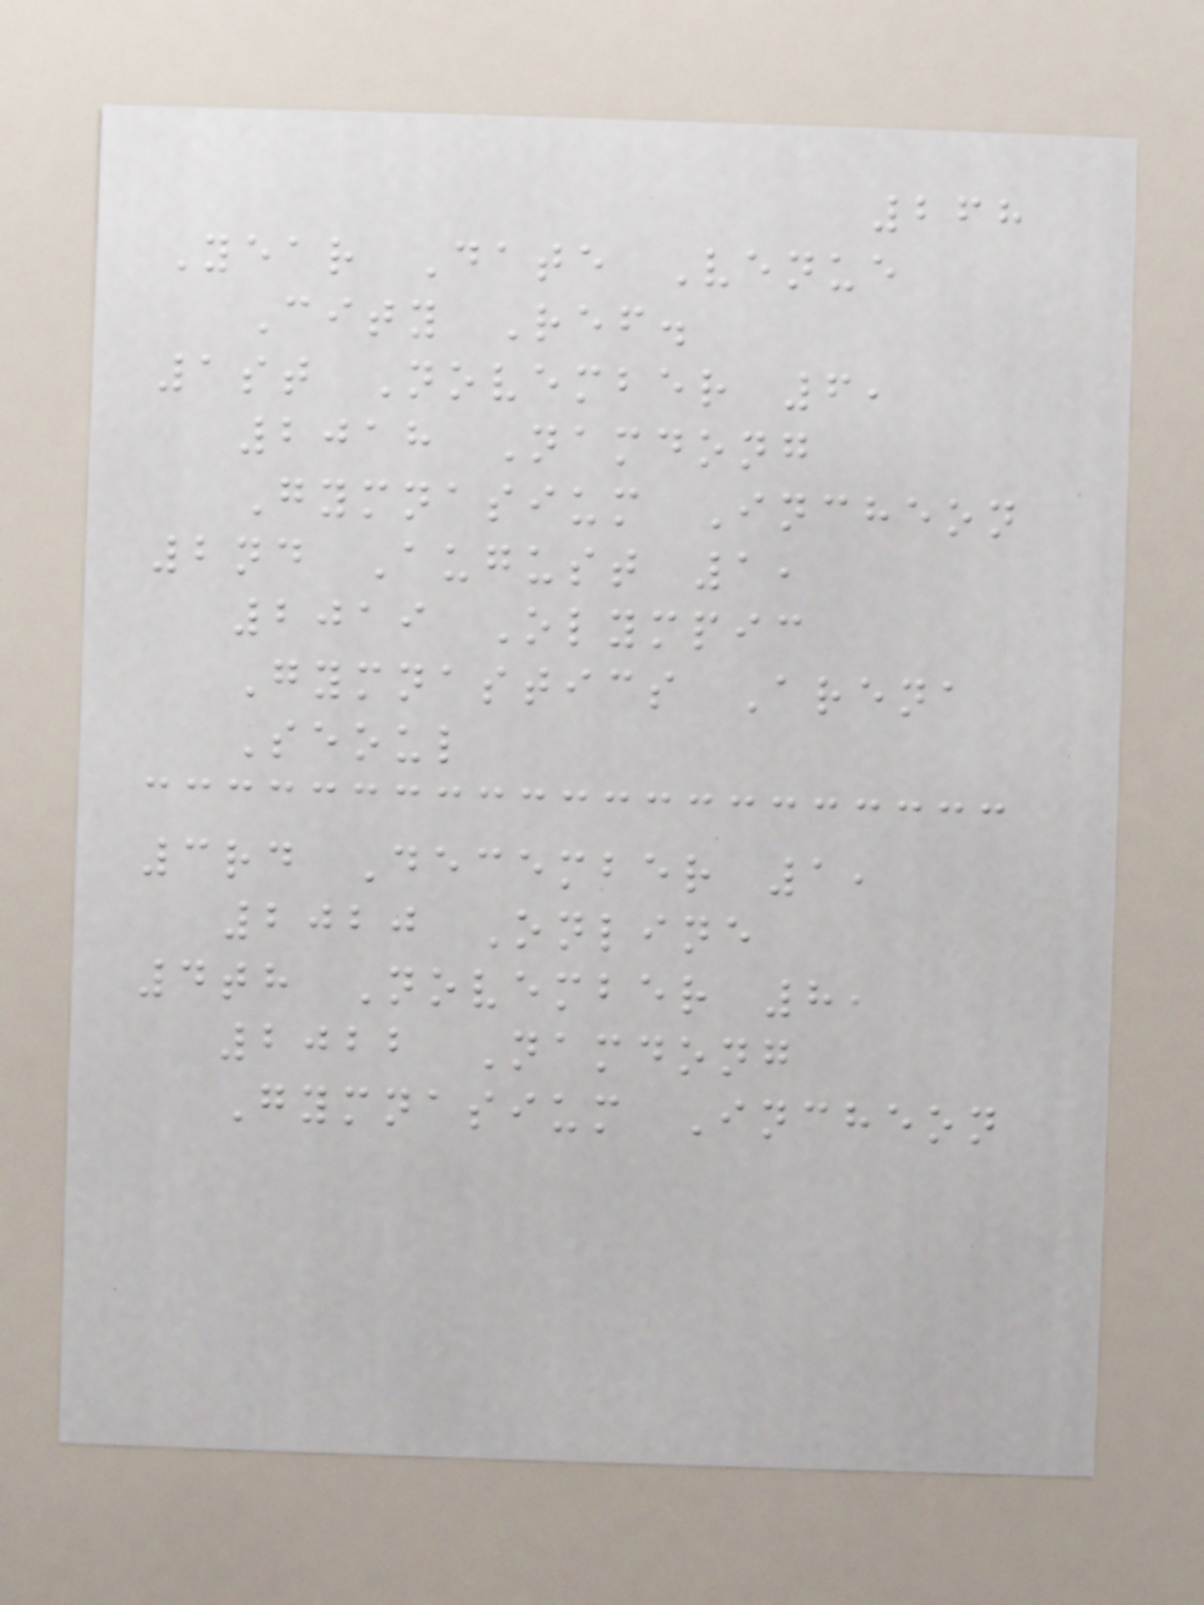268
Year Date Venue
City Ref.
1st November 6,
2018 Namdong
Gymnasium Incheon
2nd August 1,
2019 Olympic
Gymnastics Arena
Seoul
3rd December 1,
2020 Online
4th November 8,
2022 Namdong
Gymnasium Incheon
